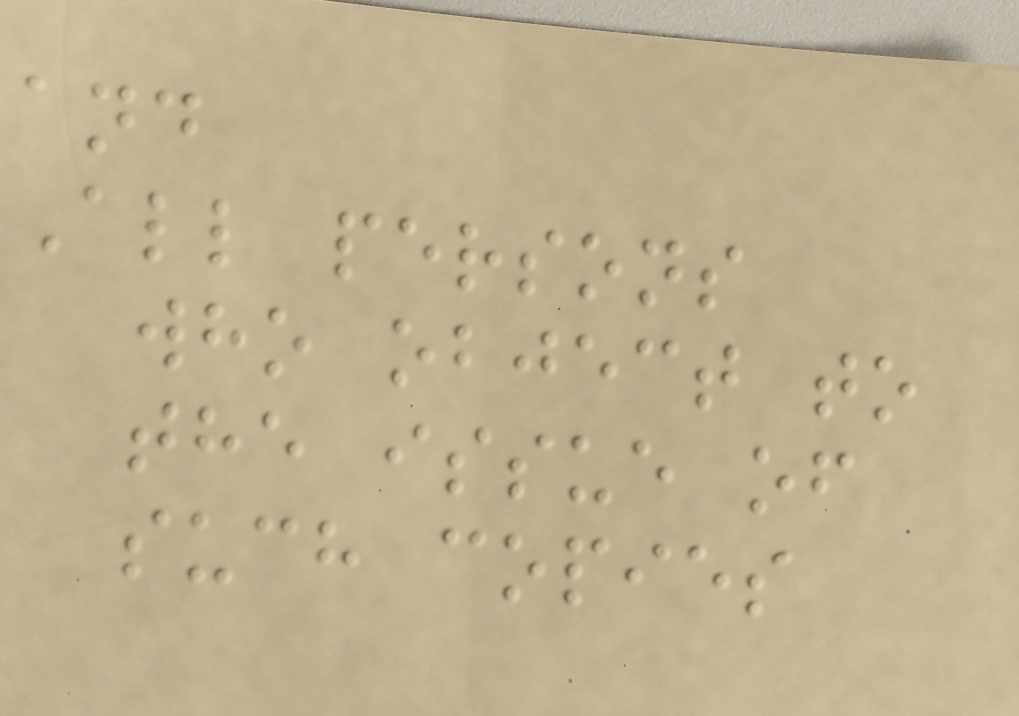and
All persons
who object to
the issue of
such copies
